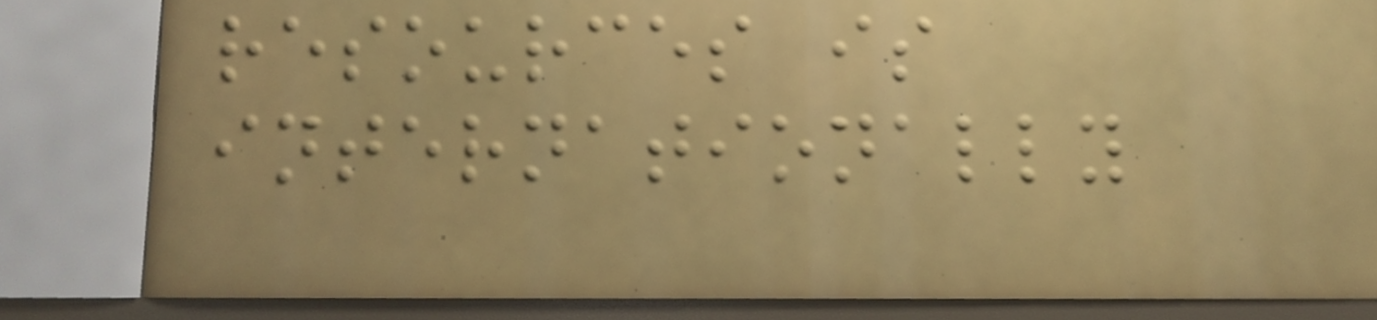resources is
internationally
